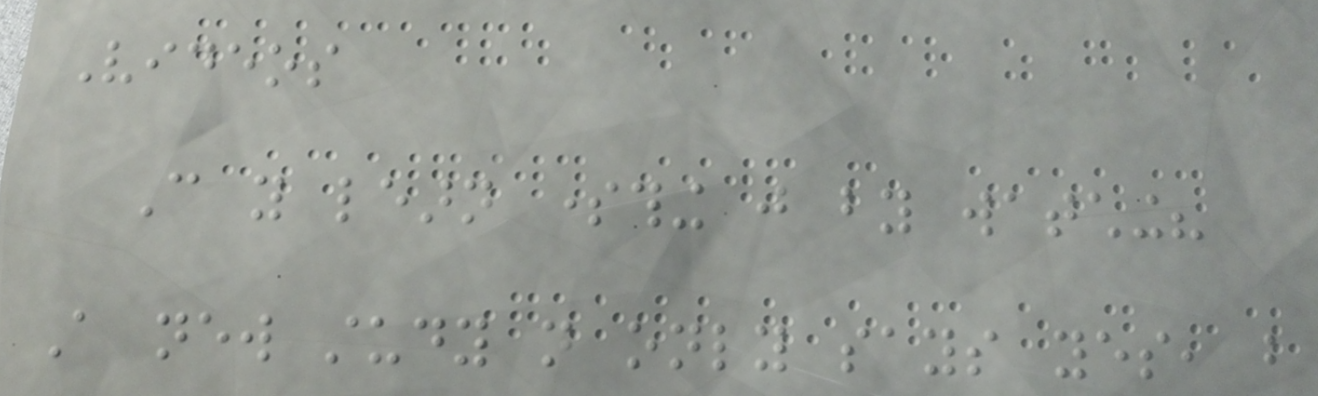Videos
Can you learn something just by watching?
A new study not only says yes, but
